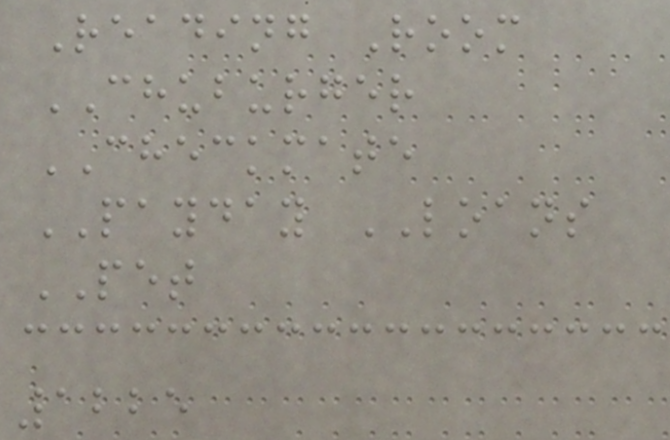Reading Room
CHUBURGER
CHECKMATE
PAYDAY LOANS
PET
1225
